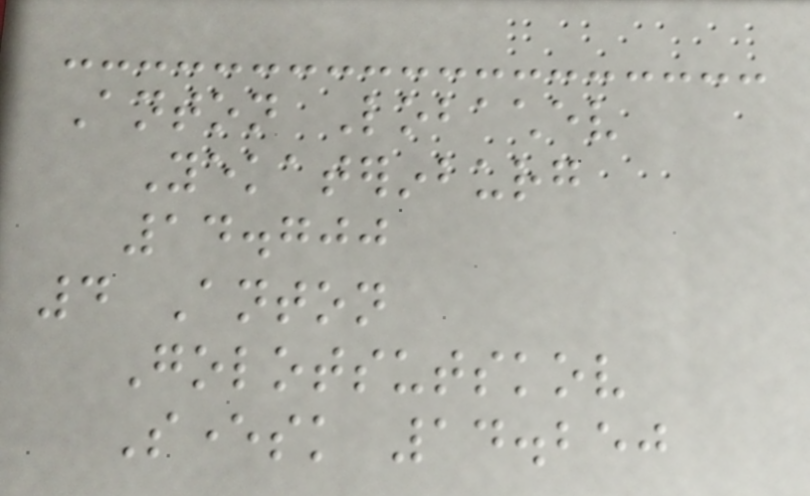Anton Lobachev
Yekaterinburg
14.700
4 Anton
Golotsutskov
Seversk 14.250
